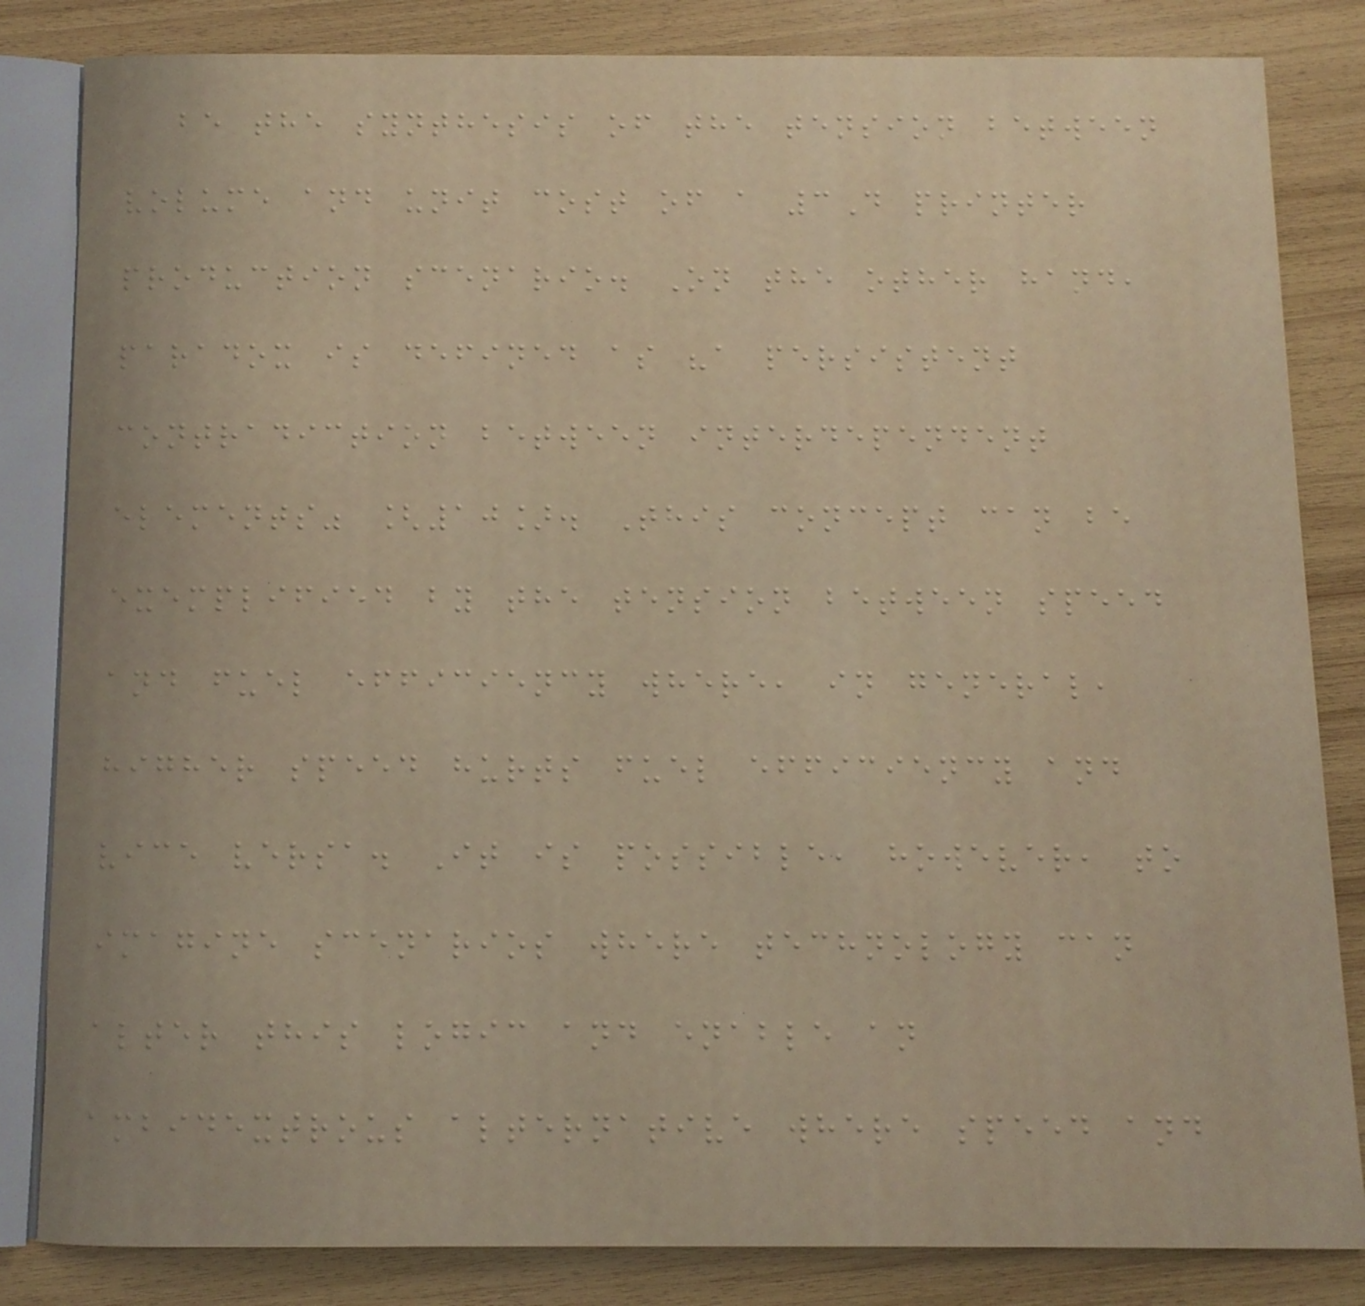be the synthesis of the tension between
volume and unit cost of a 3D printer
production scenario. On the other hand,
paradox is defined as "a persistent
contradiction between interdependent
elements" [10]. This concept can be
exemplified by the tension between speed
and fuel efficiency where, in general,
higher speed hurts fuel efficiency and
vice versa. It is possible, however, to
imagine scenarios where technology can
alter this logic and enable an
ambidextrous alternative where speed and
